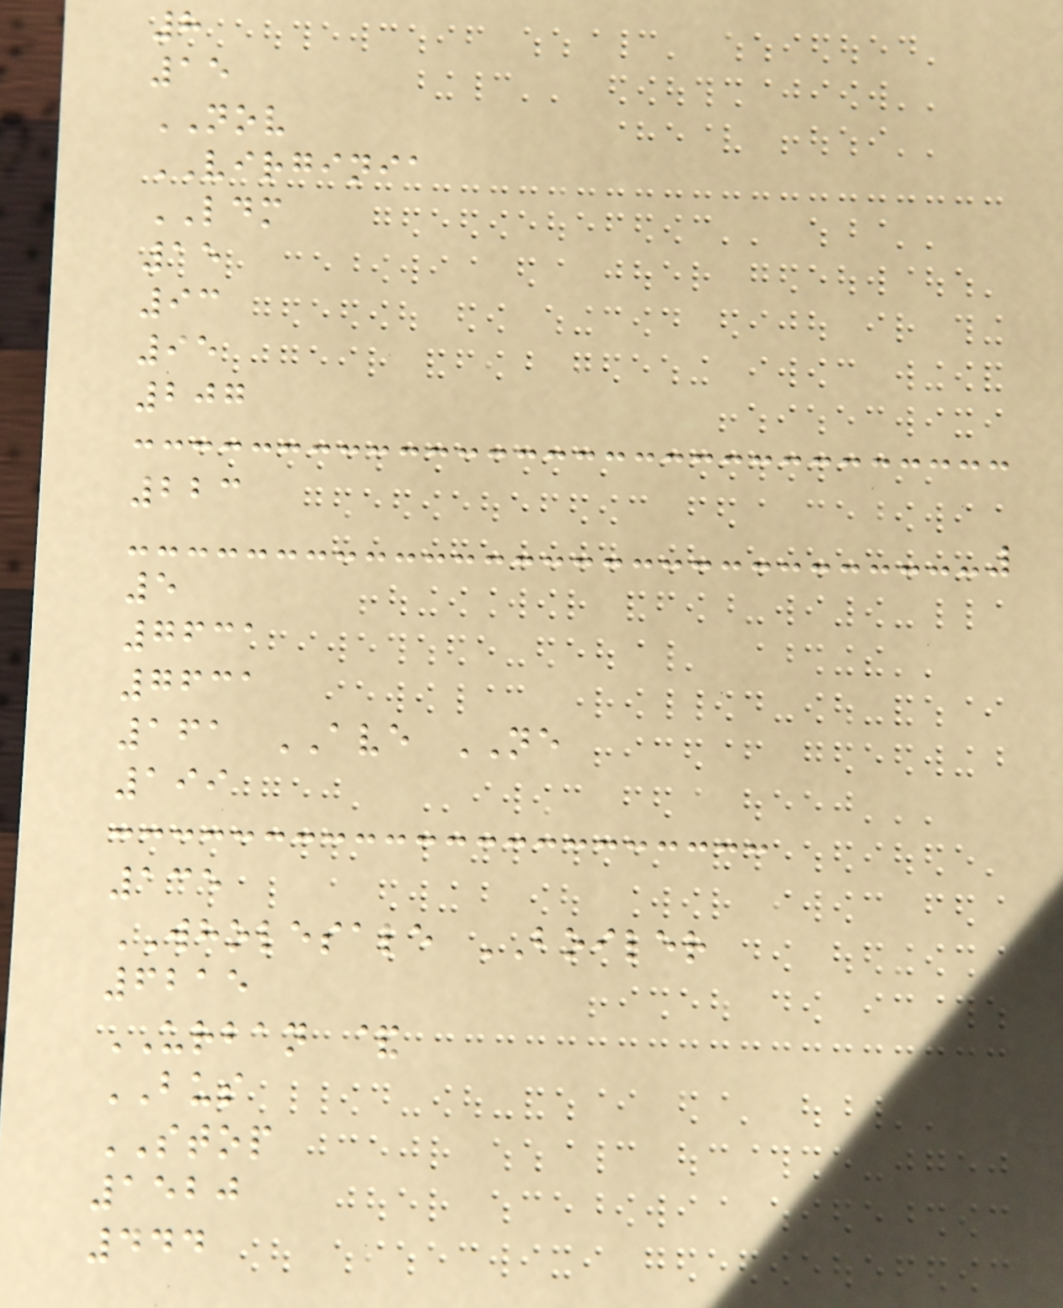8
15
NOV
VIRGINIA
LDM
15
93
95
207
223
5
7631
7631
161 AVE NE
199
135
WHOLESALE BOILER
6215
URBAN &
BUS
STOP
1520
444
